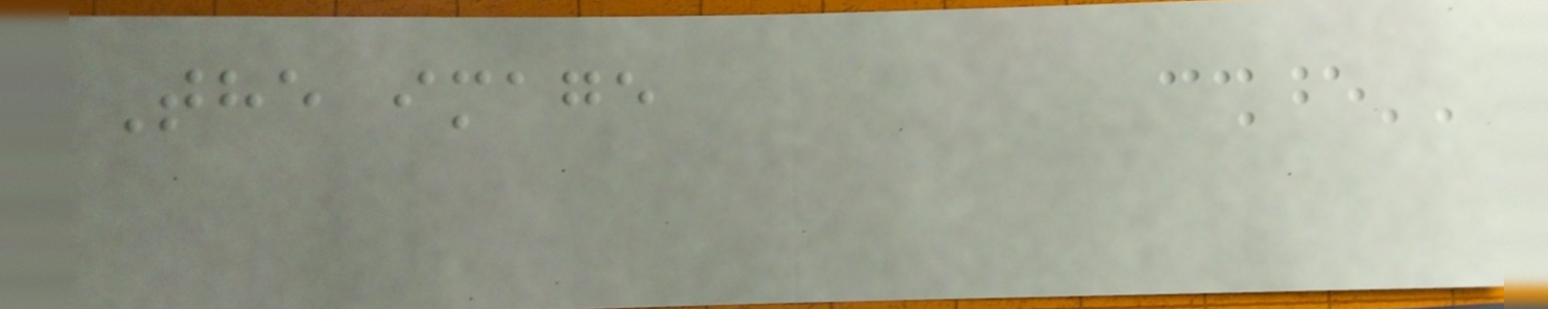The image
